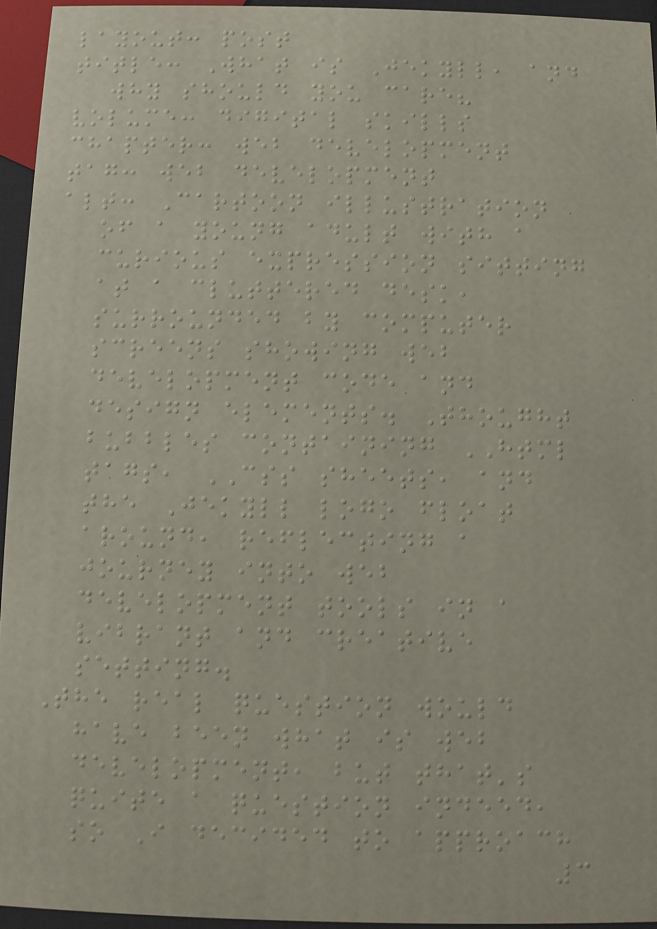layout: post
title: What is Jekyll, and
why should you care?
volume: digital skills
chapter: web development
tag: web development
alt: Cartoon illustration
of a young adult with a
curious expression sitting
at a cluttered desk,
surrounded by computer
screens showing web
development code and
design elements. Thought
bubbles containing HTML
tags, CSS sheets, and
the Jekyll logo float
around, reflecting a
journey into web
development tools in a
vibrant and creative
setting.
The real question would
have been what is web
development, but that's
quite a question indeed,
so I decided to approach
3
